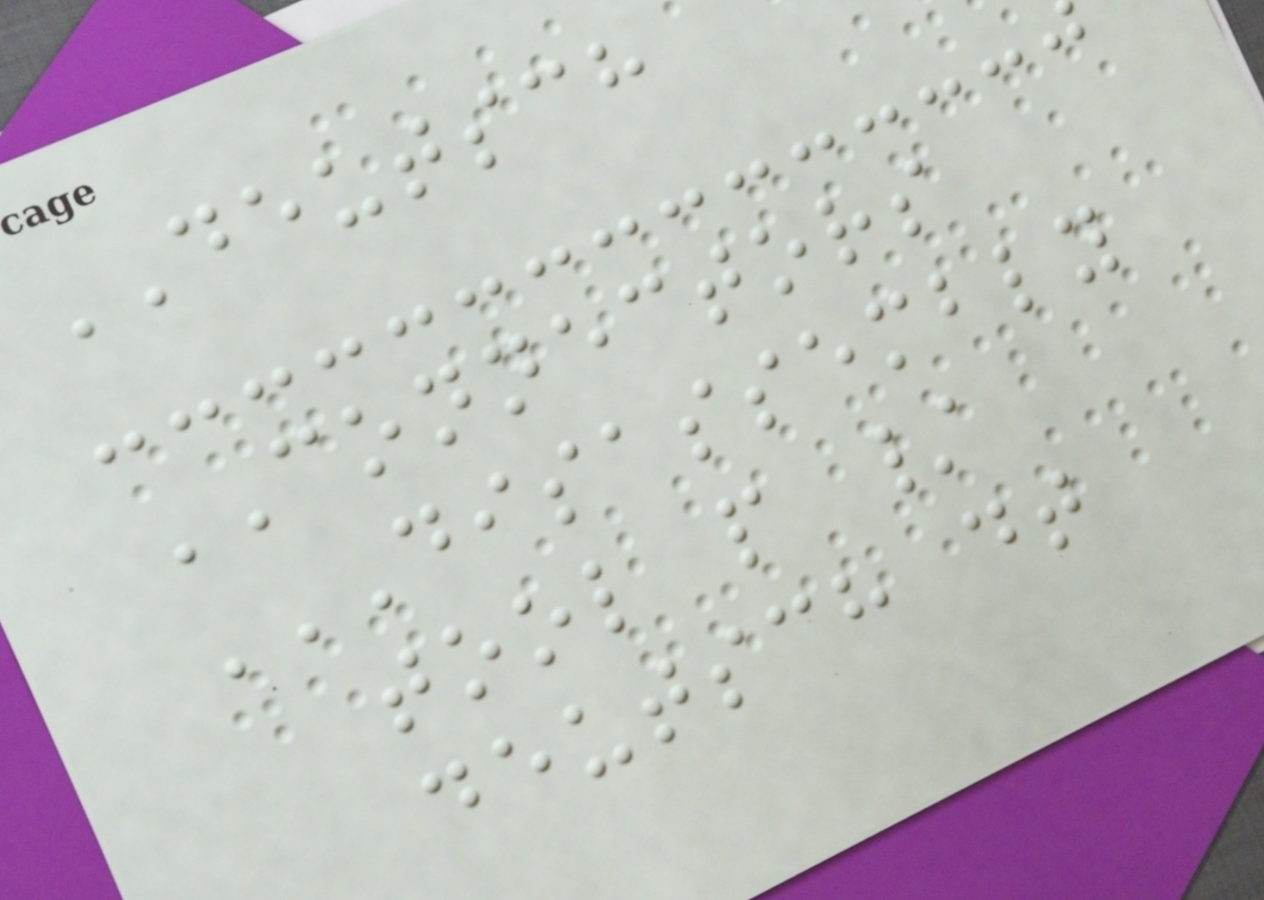DEUTSCH
CONNECTORS
DISASSEMBLY
TOOL P /
DEUTSCH DT
